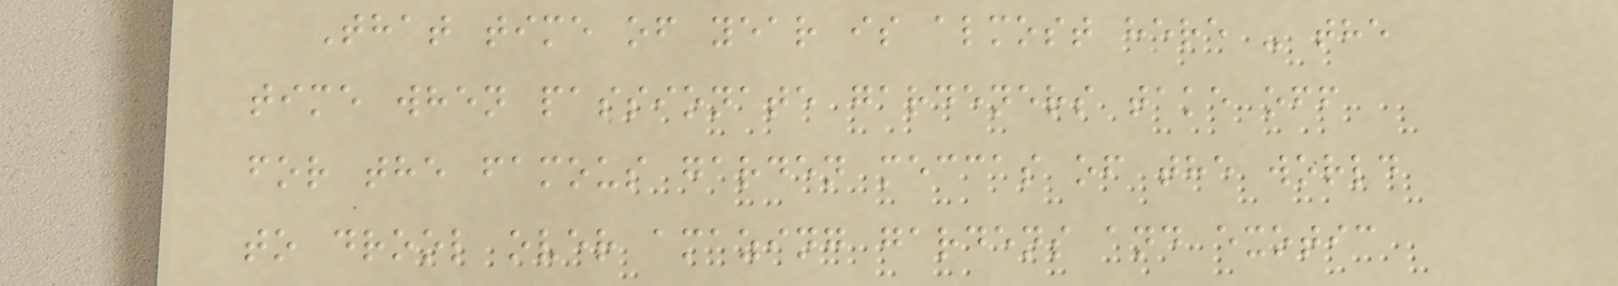That time of year is almost here - the
time when passionate gardeners take off
for the famous garden meccas of the world
to drool over amazing gardens and exotic
